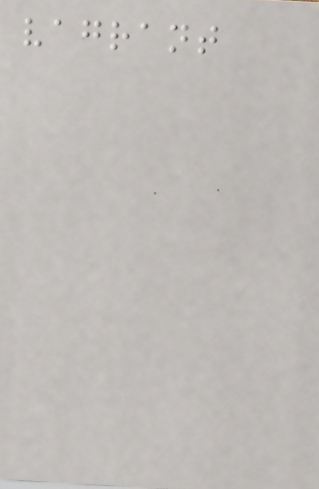vagrant
